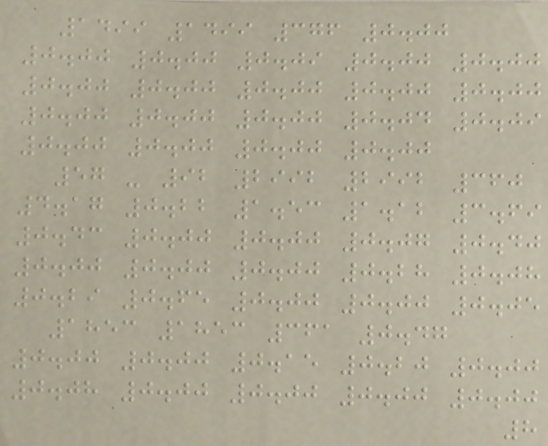1499 1499 376 0.00
0.00 0.00 0.09 0.00 0.00
0.00 0.00 0.00 0.00 0.00
0.00 0.00 0.00 0.04 0.09
0.00 0.00 0.00 0.00
57 - 92 2992 2992 360
4.17 0.22 1.53 1.12 3.69
0.43 0.00 0.00 0.07 0.40
0.00 0.00 0.00 0.28 0.08
0.29 0.65 0.00 0.00 0.05
1853 1853 361 0.47
0.00 0.00 0.15 0.20 0.00
0.08 0.00 0.00 0.00 0.00
8
